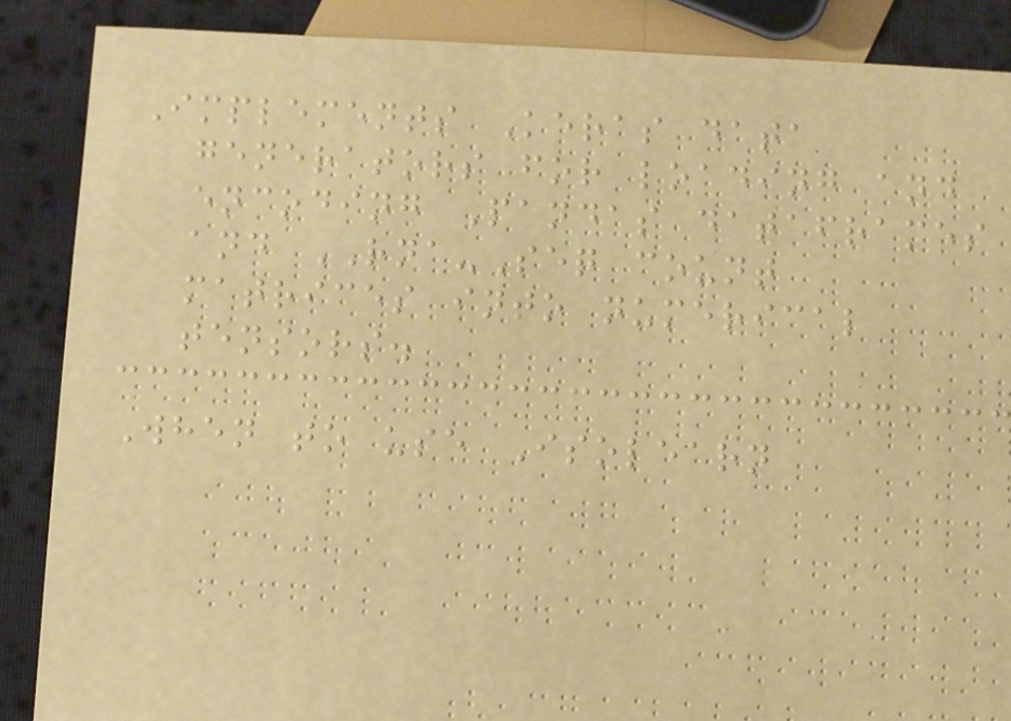Implements Keras data
generators for loading and
encoding Pandas dataframes
and RNA-Seq count
matrices into numerical
tensors.
When to use Isolearn
